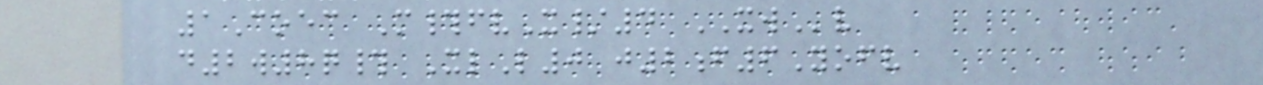1Coec M#fvX/4 XWv
d2w8q# XlL0 j2f6Yofv
